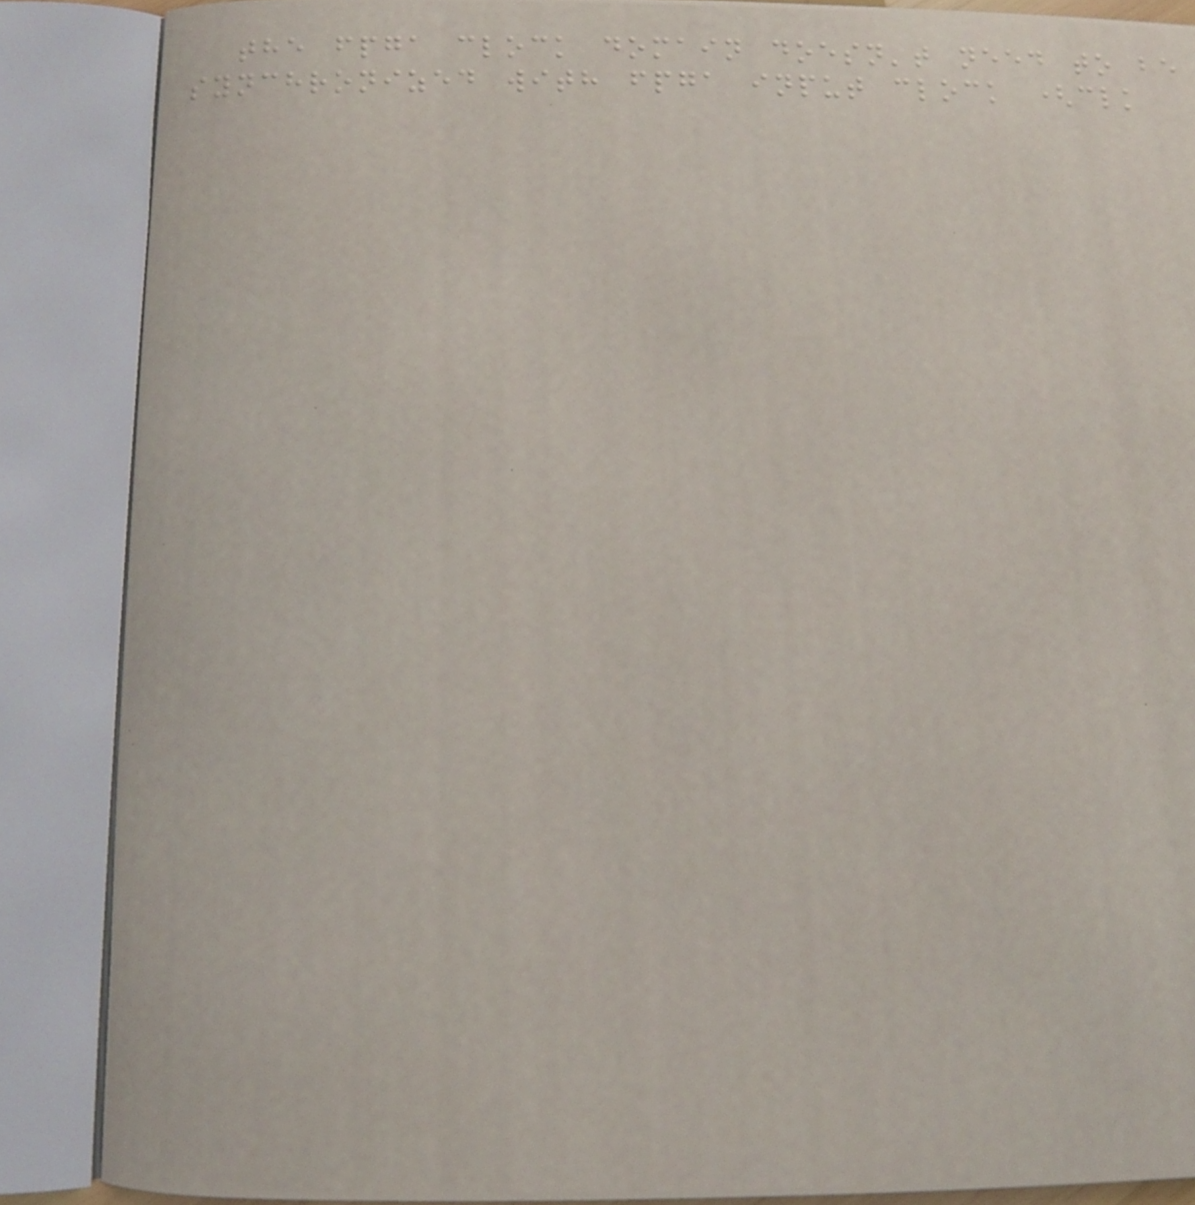the fpga clock domain doesn't need to be
synchronized with fpga input clock (clk
